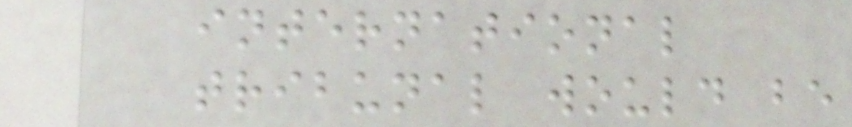international
tribunal would be
